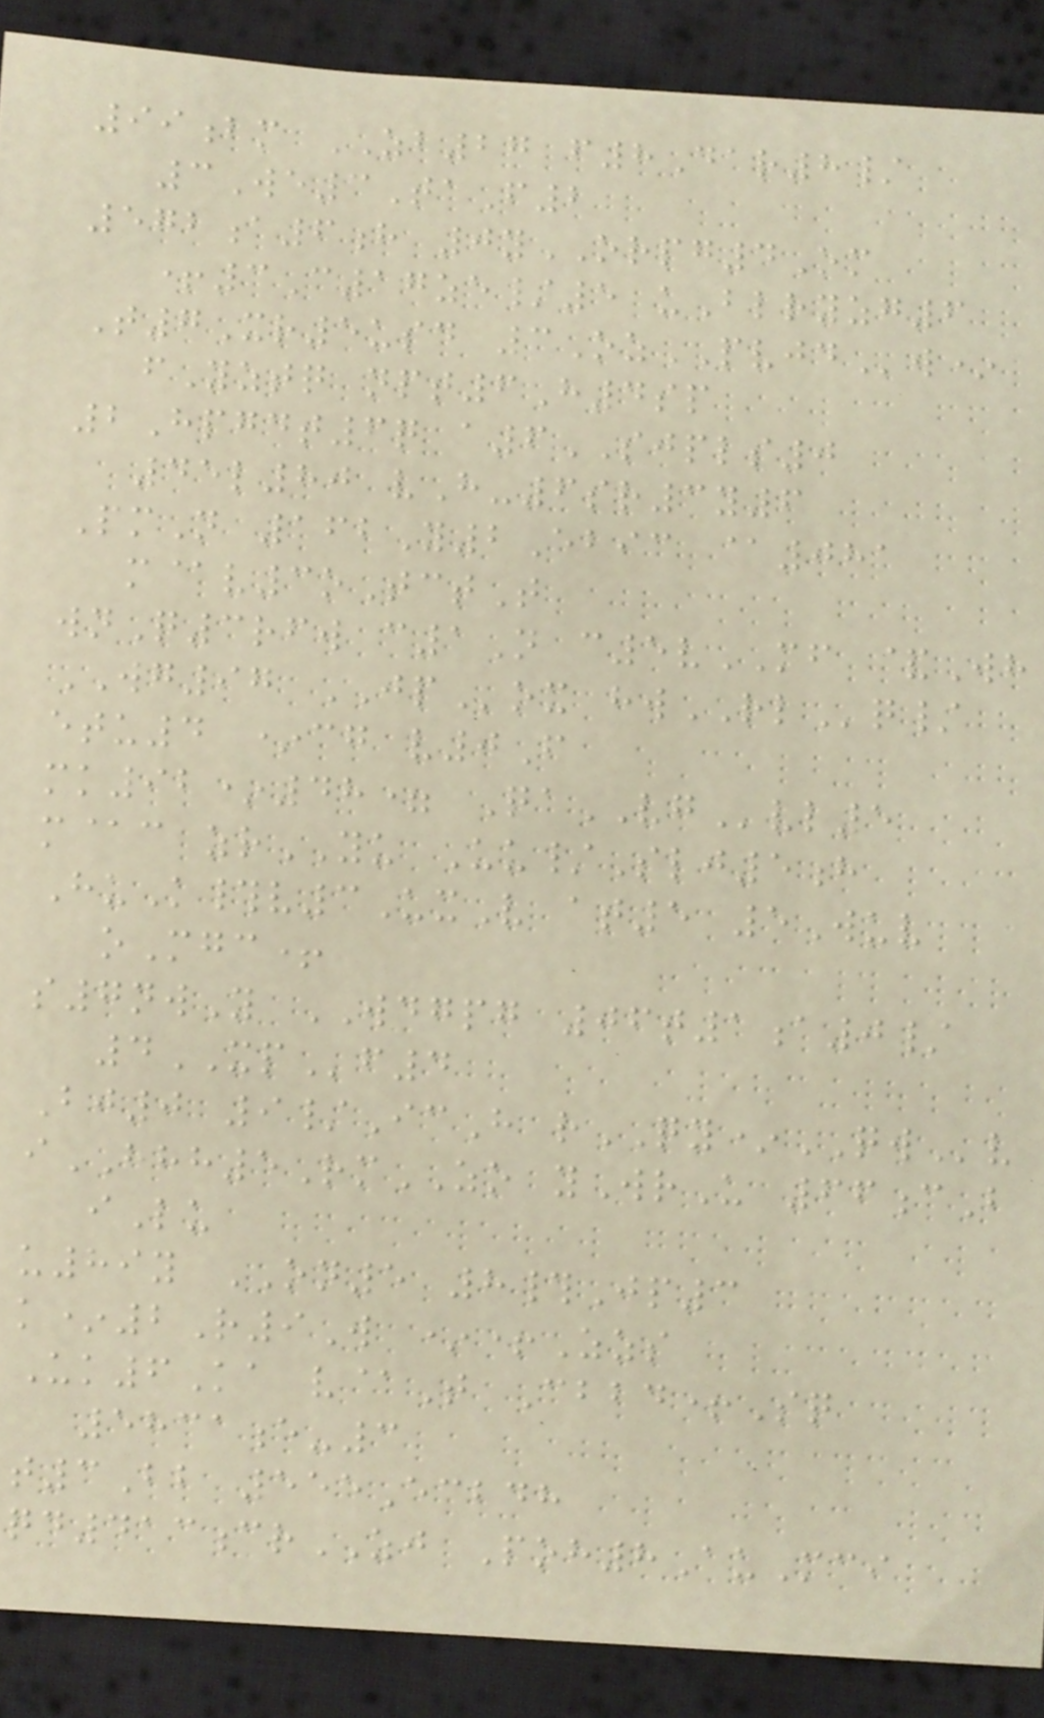99bm ZB27 f8Dar8/
3We3TaF2
572a6h 0yORPG4Om
+3C17ze/5 uBlryzg6
T7Xr5usd 3OzPVJDw*
fYztq npt6H4sp
2Hpgdt6q a6SJPLS0
45l80 vH-6sr3y6
PmN 162Y2Ebic @081
m@v3oTctT
wnQ3rfw c1N c5vMF &Wh
WG97 JPox hwRLq/
etu4 *cg v0F
mk92*48= QaVGvl5
m@c zrYU Uu/Slj5h
HuK#v3UxV at5 5Wuv
oMgc+
s7nwY WDGPG 06t1a0/
4XPf4
Bj0 9/IcH rQY*QWv
iHHH5RmZO yWrU 66cB
iLu
u89y ON5 8#Jp3
k*2R9W *+Zzs
Uk6Ka v@T Cbbd+Sq
5831e-3
t3Bb 555Ecbdh
qd413crZJ Poh8AuMci
